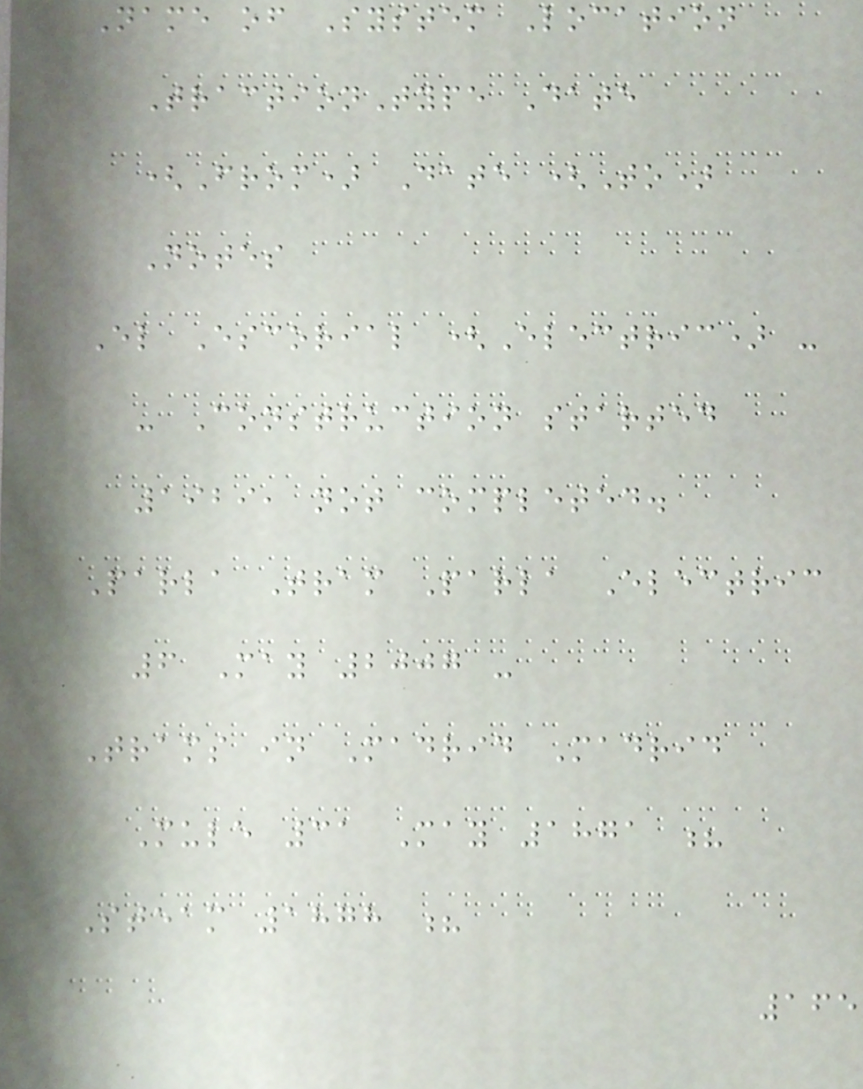Name of System Location
TractionType Date
(From) Date (To)
Notes
El Escorial (Electric) -
- Construction started
1929, not completed.
Parla Tram Parla Electric
6 May 2007 -
Trams in Madrid Madrid
Mule 31 May 1871 ?
Steam 1878 ?
165
